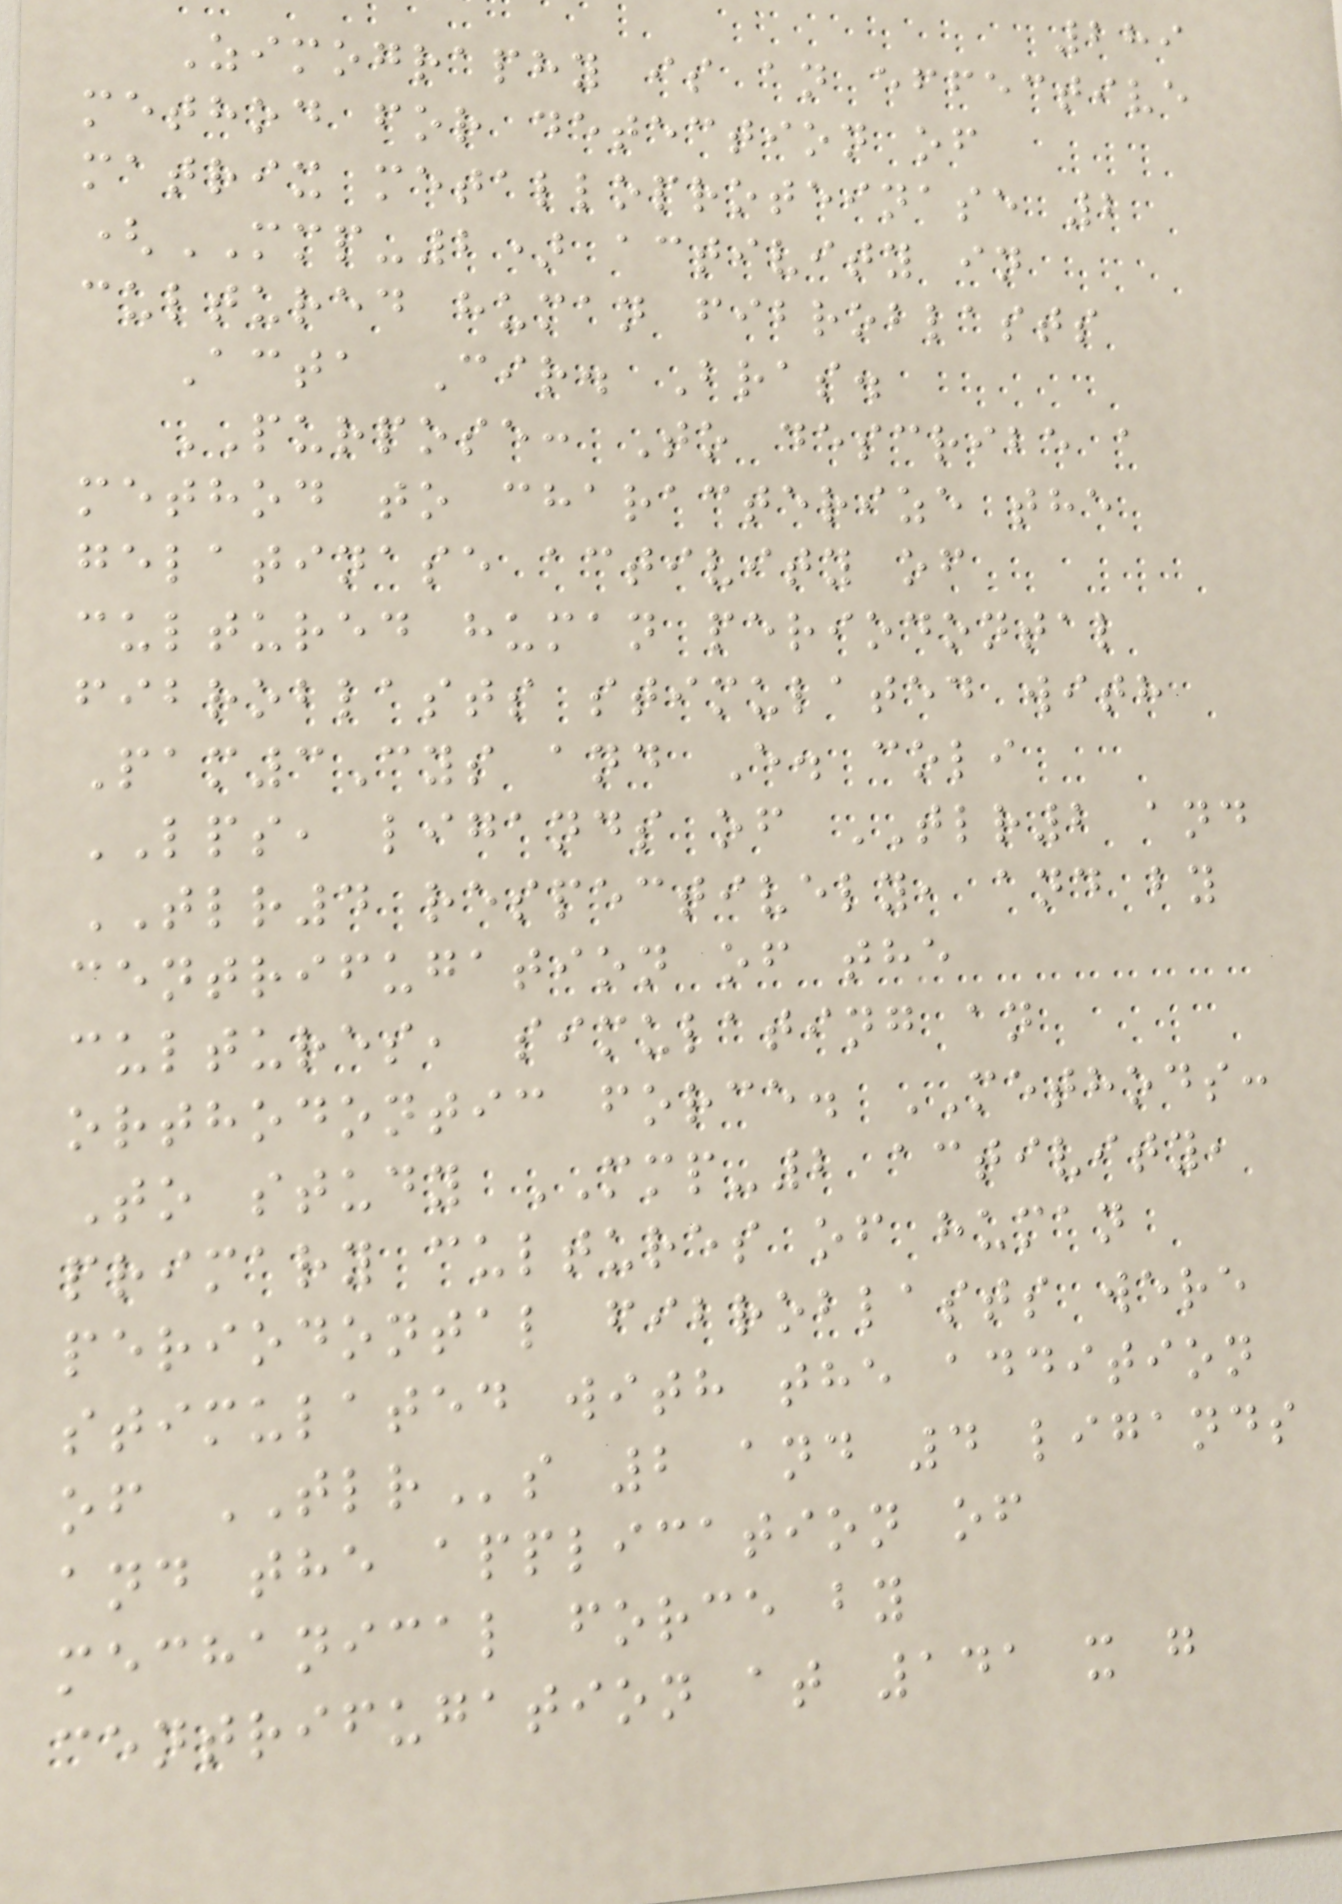289
Zimography is an effective
method for detection of
matrix metalloproteinase 2
(MMP-2) activity in
cultured human fibroblasts
Acta Cir. Bras.
PURPOSE: To describe a
method to characterize the
gelatinase activity of
cultured human periodontal
fibroblasts stimulated with
Pam3Cys and E. coli
LPS, ligands of TLR2 and
TLR4 respectively, and by
centrifugation of the
cultures, simulating an
orthodontic force. METHODS:
To study MMP-2 activity,
primary cultures of human
periodontal fibroblasts were
stimulated with the addition
of TLRs 2 and 4 ligands
and the application of
mechanical force by
centrifugation at 141 x g
